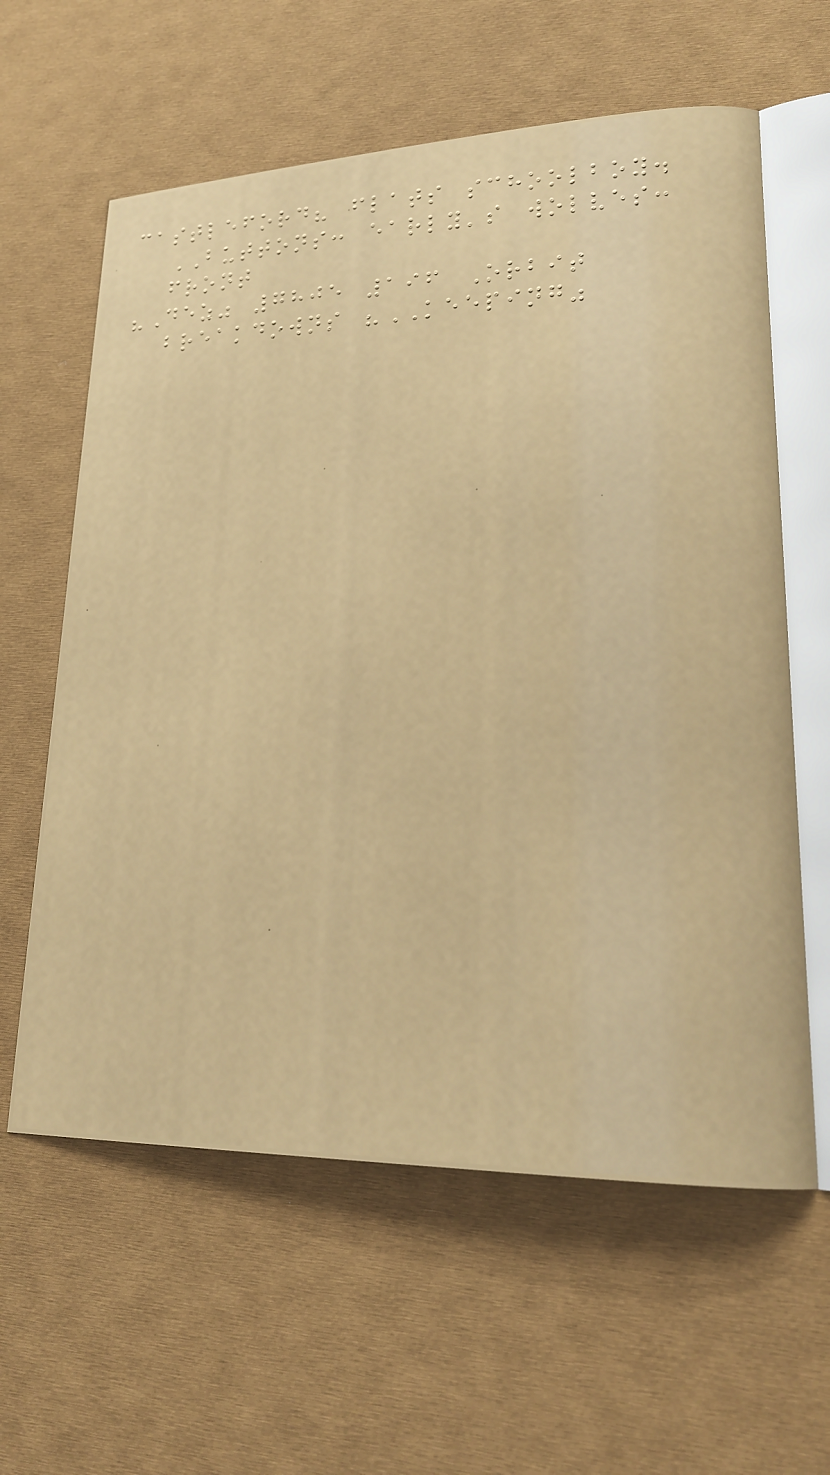castleford? flats schoolboy.
BUTTONS: early's wolves:
front
"Dez" 7805 196 Orbit
breakdowns "KEEPING"
